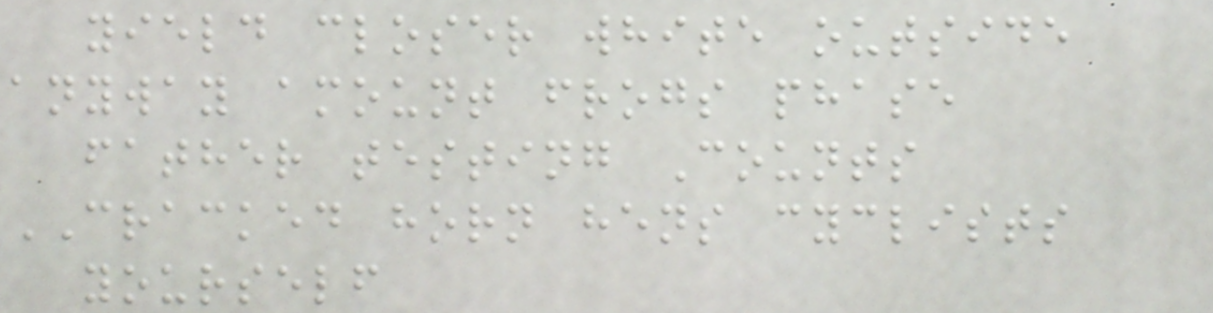yield closer white outside
anyway amount frogs phase
father testing Counts
CRACKED horn hens cyclists
yourself
